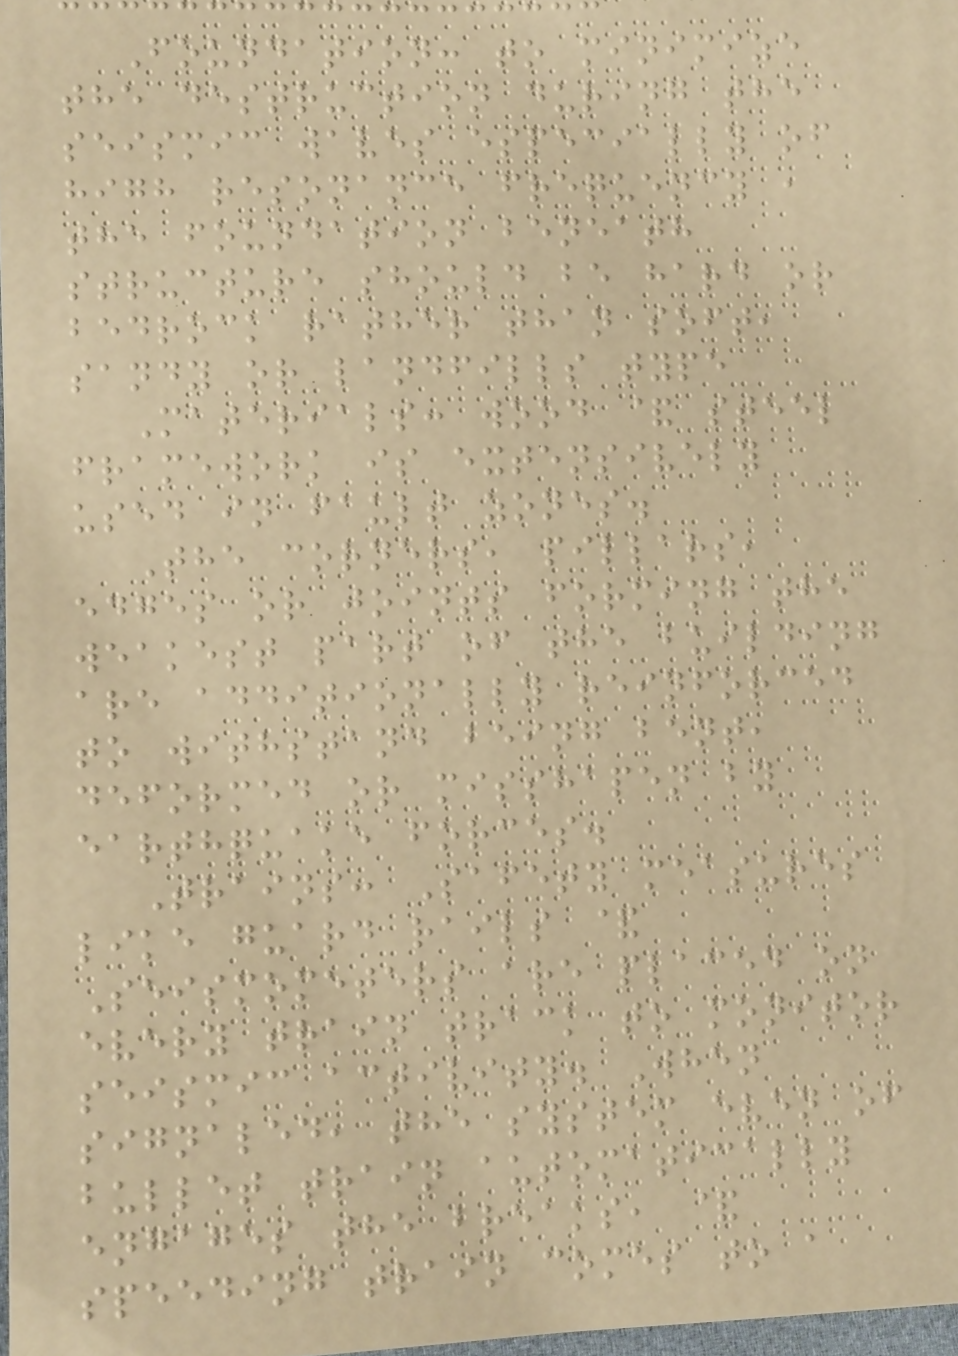Foundation: to minimize
the destruction during the
seismic waves especially of
high resonance frequency ,
the foundation beneath
structure should be hard or
bedrock rather than soft,
sandy or landfills type
Materials: wood & steel
framework is extensively
used in fault zones.
The corners, pillars,
edges or joints forming the
weakest part of the building
are additionally reinforced
to withstand being bent,
deformed or misshapen by
earthquake forces.
Trains: Safety measures
like guard rails &
Seismometers are placed on
every train track to monitor
seismic activity. When
signaled, the system even of
bullet train automatically
engages the breaks, &
speeding train comes to a
